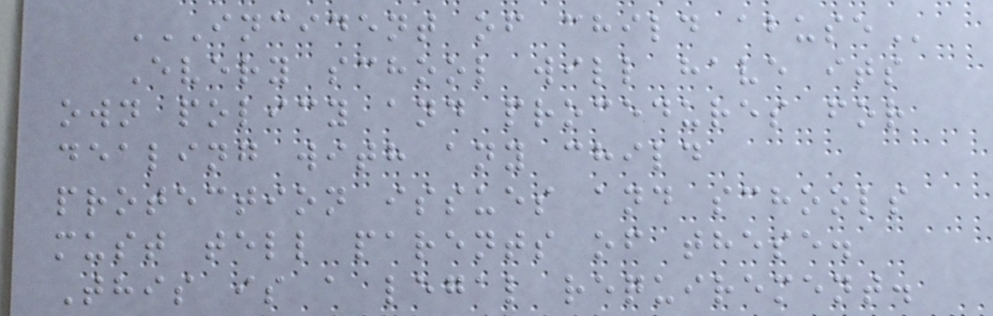INCIDENT OF CHILD ABUSE
Every school will have its
own policy and procedures for
dealing with any child
protection issues and schools
must tell parents of these.
This is a legal requirement.
